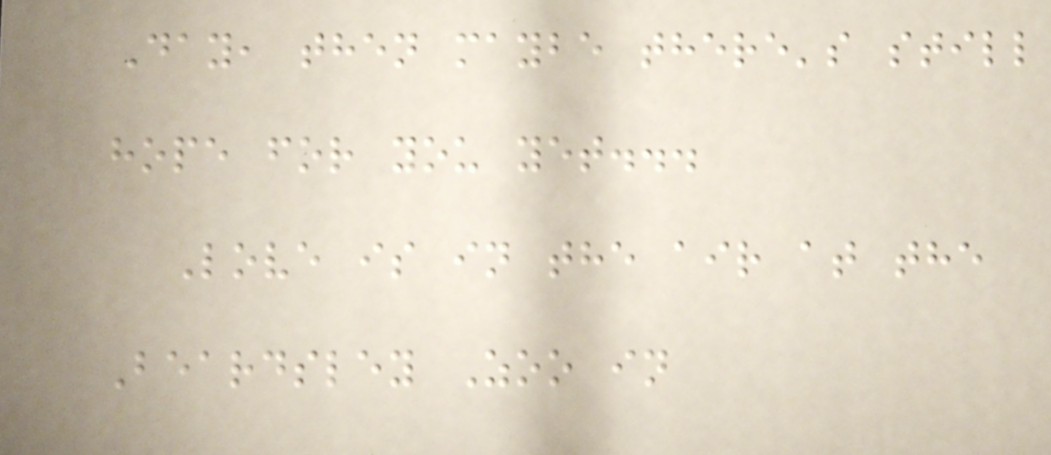Day, then maybe there's still
hope for you yet...
Love is in the air at the
Beardsley Zoo in
